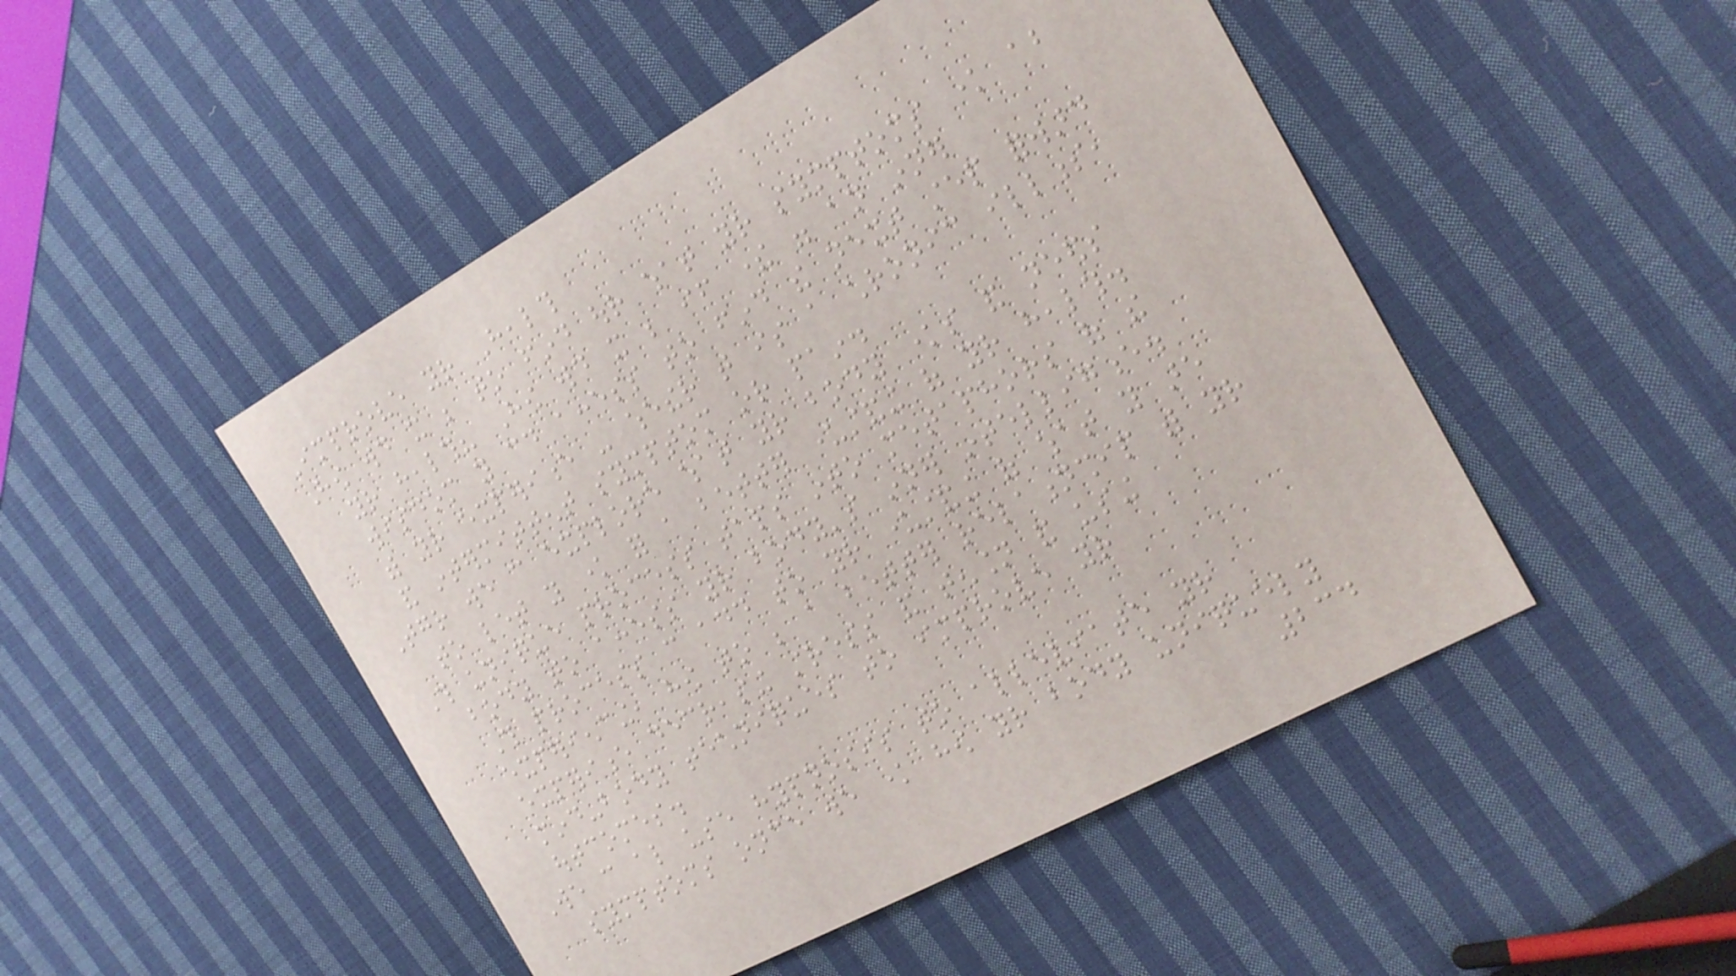Improve your Health
How would it be to find our what your symptoms know about
your health? How would it be if there were an inner
wisdom you could access to find the next step forward
with your experience - whether that is a chronic illness,
and intermittent symptom or pain.
Together we can explore what your body knows and needs
to let you know for a better understanding of your health.
This unique process taps into metaphors of the
body to access your body's inner intelligence.
This process can add to your understanding of what you are
experiencing, how to be a better relationship with your
experience decreasing stress and tension and using
mind-body techniques to improve your
outcomes.
We can also use hypnosis to alleviate your
symptoms once we know how your body uniquely
234
